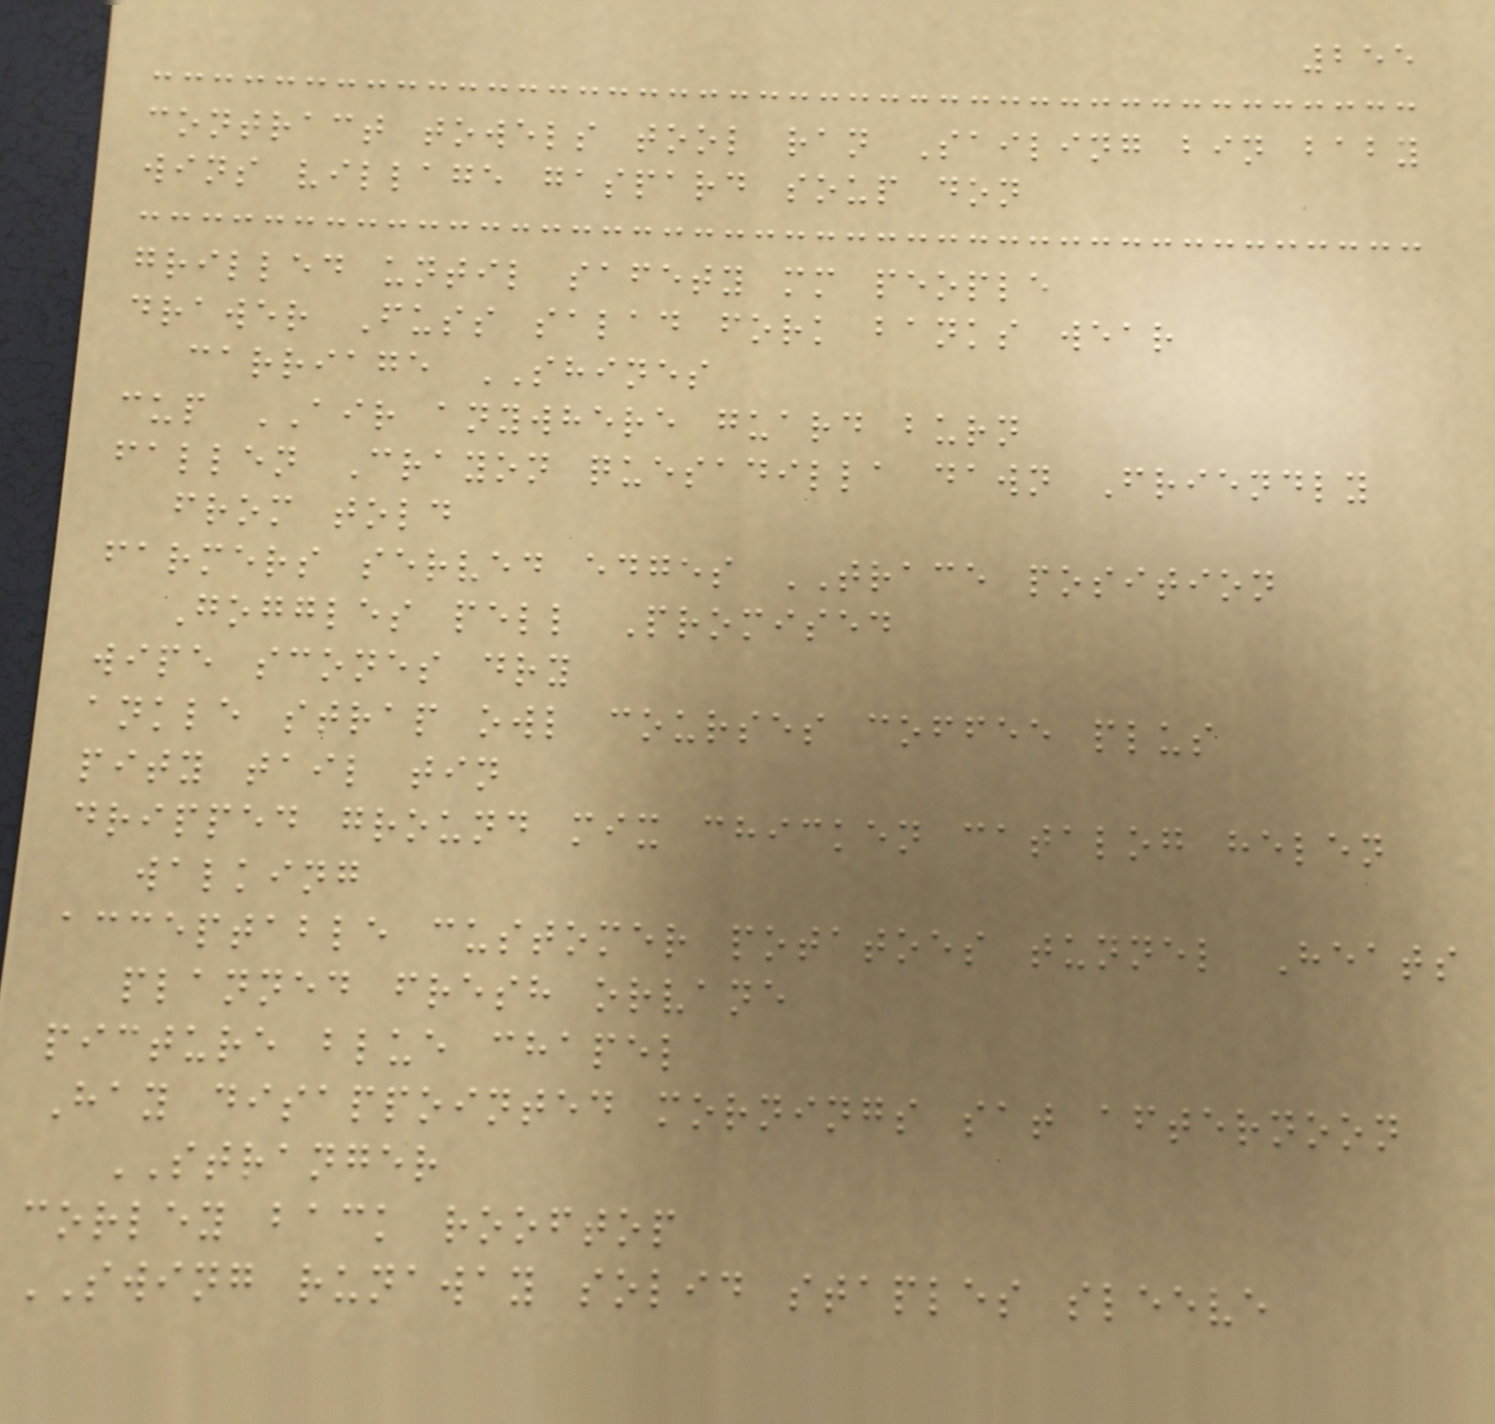255
contract towels tool ran Sailing bin baby
wins village gaspard soup don
grilled until safety mm people
drawer Fuss salad fork banks wear
carriage SHINES
cup AIR anywhere guard burn
fallen Crayon quesadilla dawn Friendly
from told
farmers served edges TRACE position
Goggles pell Promised
wipe scones dry
ankle strap owl courses coffee plus
pity tail tin
dripped ground mix chicken catalog helen
walking
acceptable customer potatoes tunnel Heats
planned fresh orvane
picture blue chapel
Hay disappointed mornings sat afternoon
STRANGER
corley back rooftop
SWING runaway solid staples sleeve
